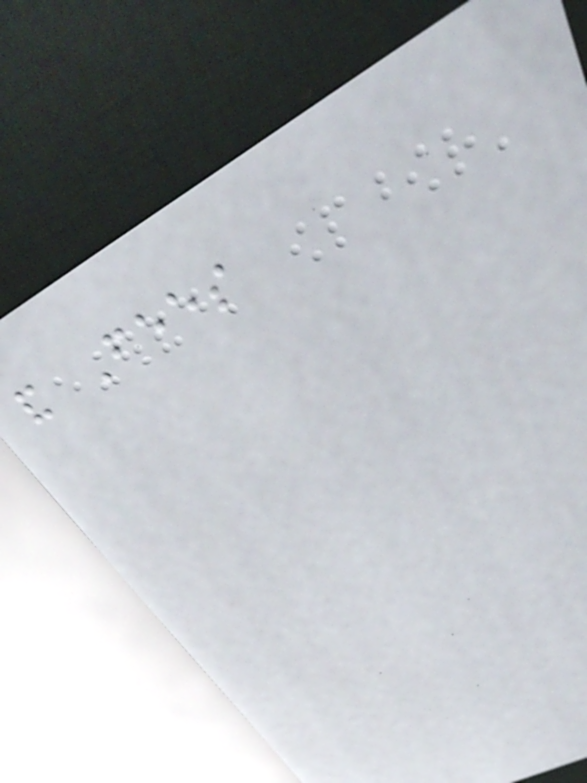and Fees
